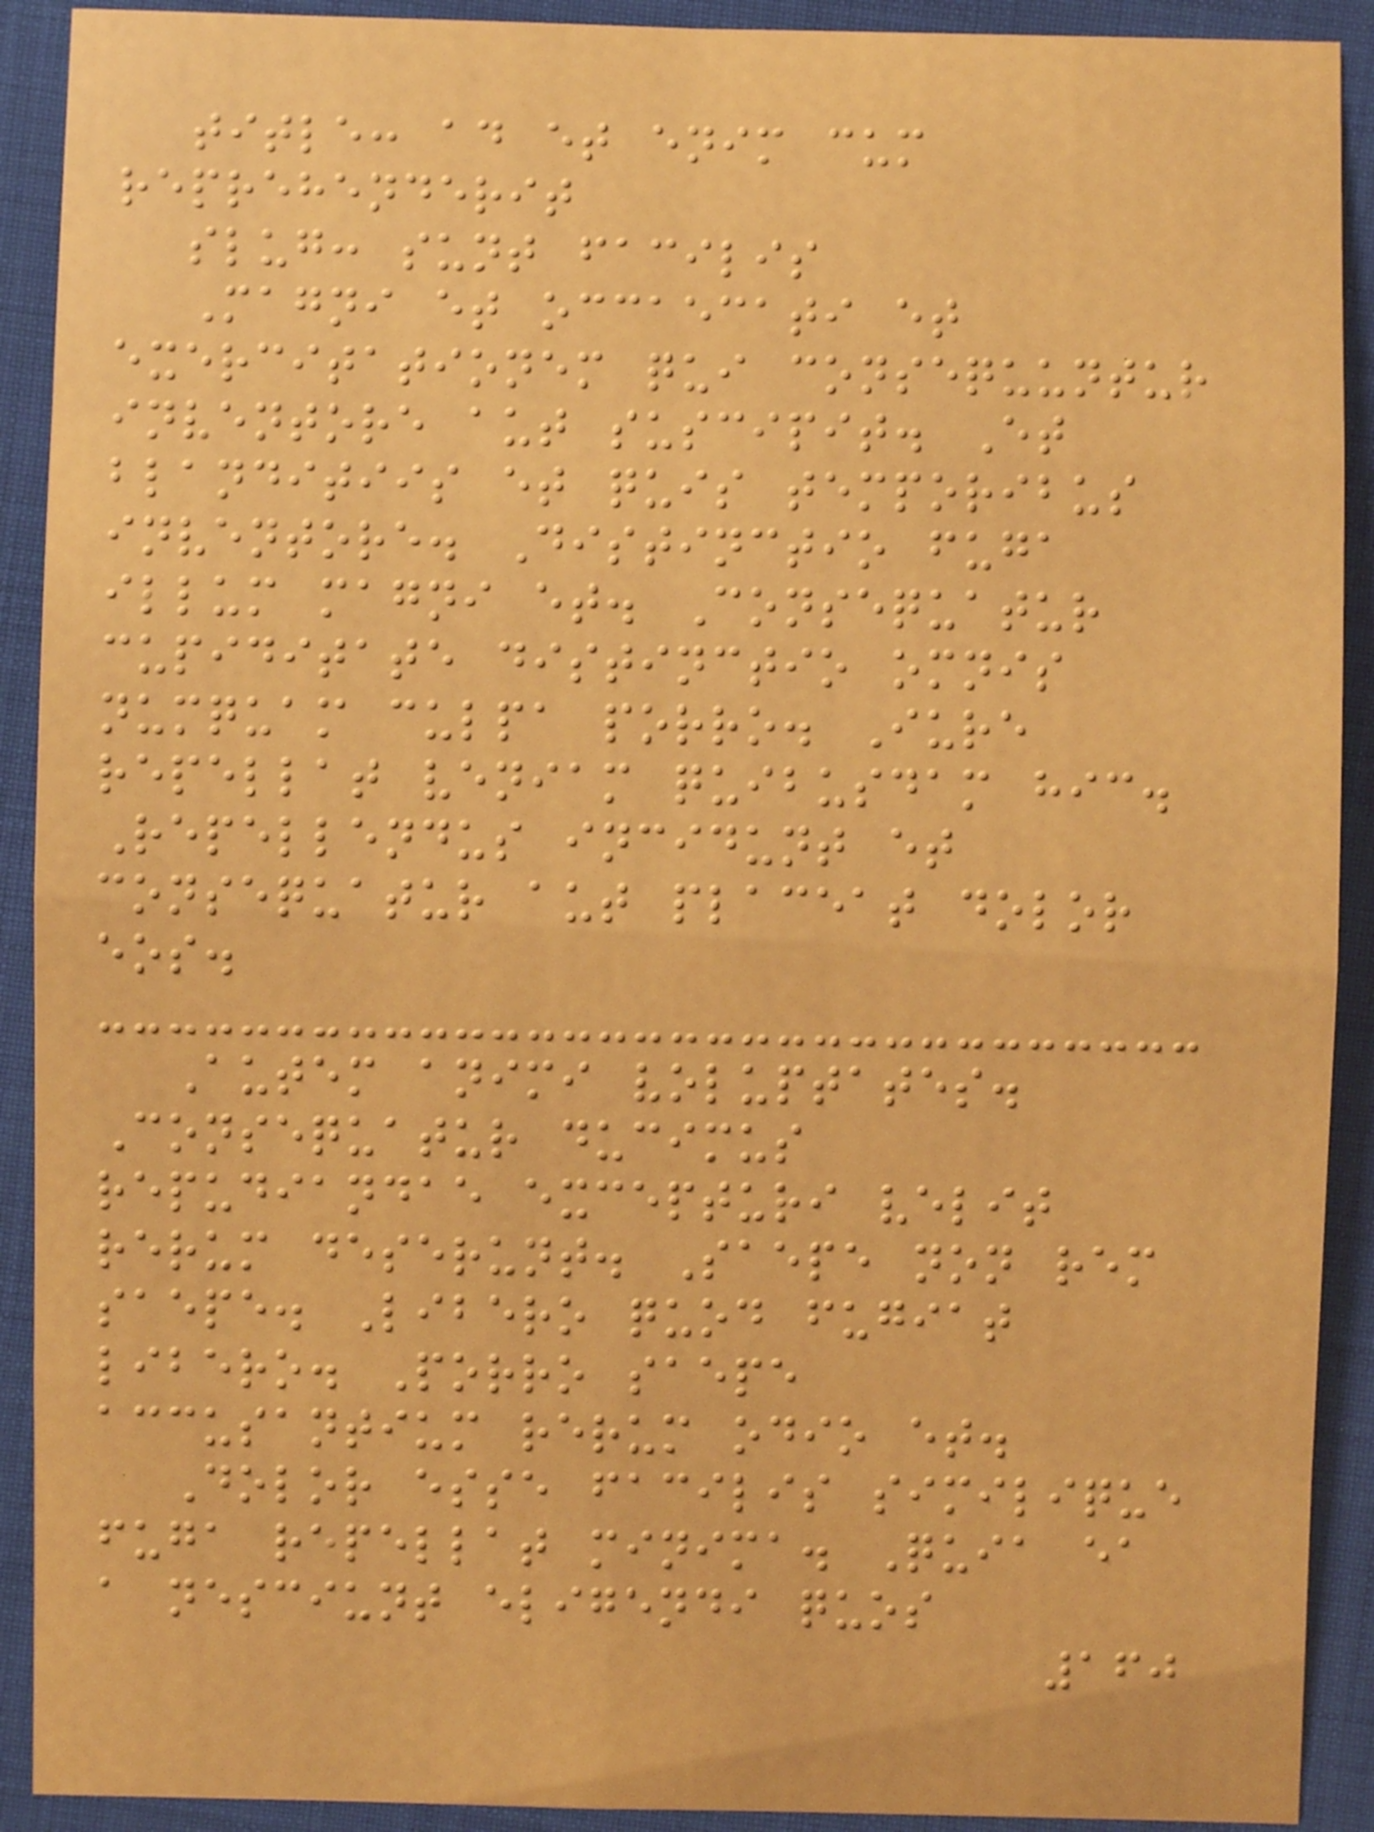title: ad et enim cum
reprehenderit
slug: sunt facilis
Magni et occaecati et
exercitationem qui consequuntur
inventore aut suscipit. Et
blanditiis et quis temporibus
inventore. Distinctio fuga
illum magni et. Consequatur
cupiditate distinctio omnis
numquam culpa porro. Iure
repellat veniam quibusdam hic.
Repellendus incidunt et
consequatur aut placeat dolor
eos.
Autem animi voluptates.
Consequatur ducimus
repudiandae excepturi velit
rerum deserunt. Saepe non rem
saepe. Libero quod fugiat
libero. Porro saepe
accusantium rerum odio et.
Dolor esse facilis similique
fuga repellat minima. Quia ea
a nesciunt eligendi quos
160
